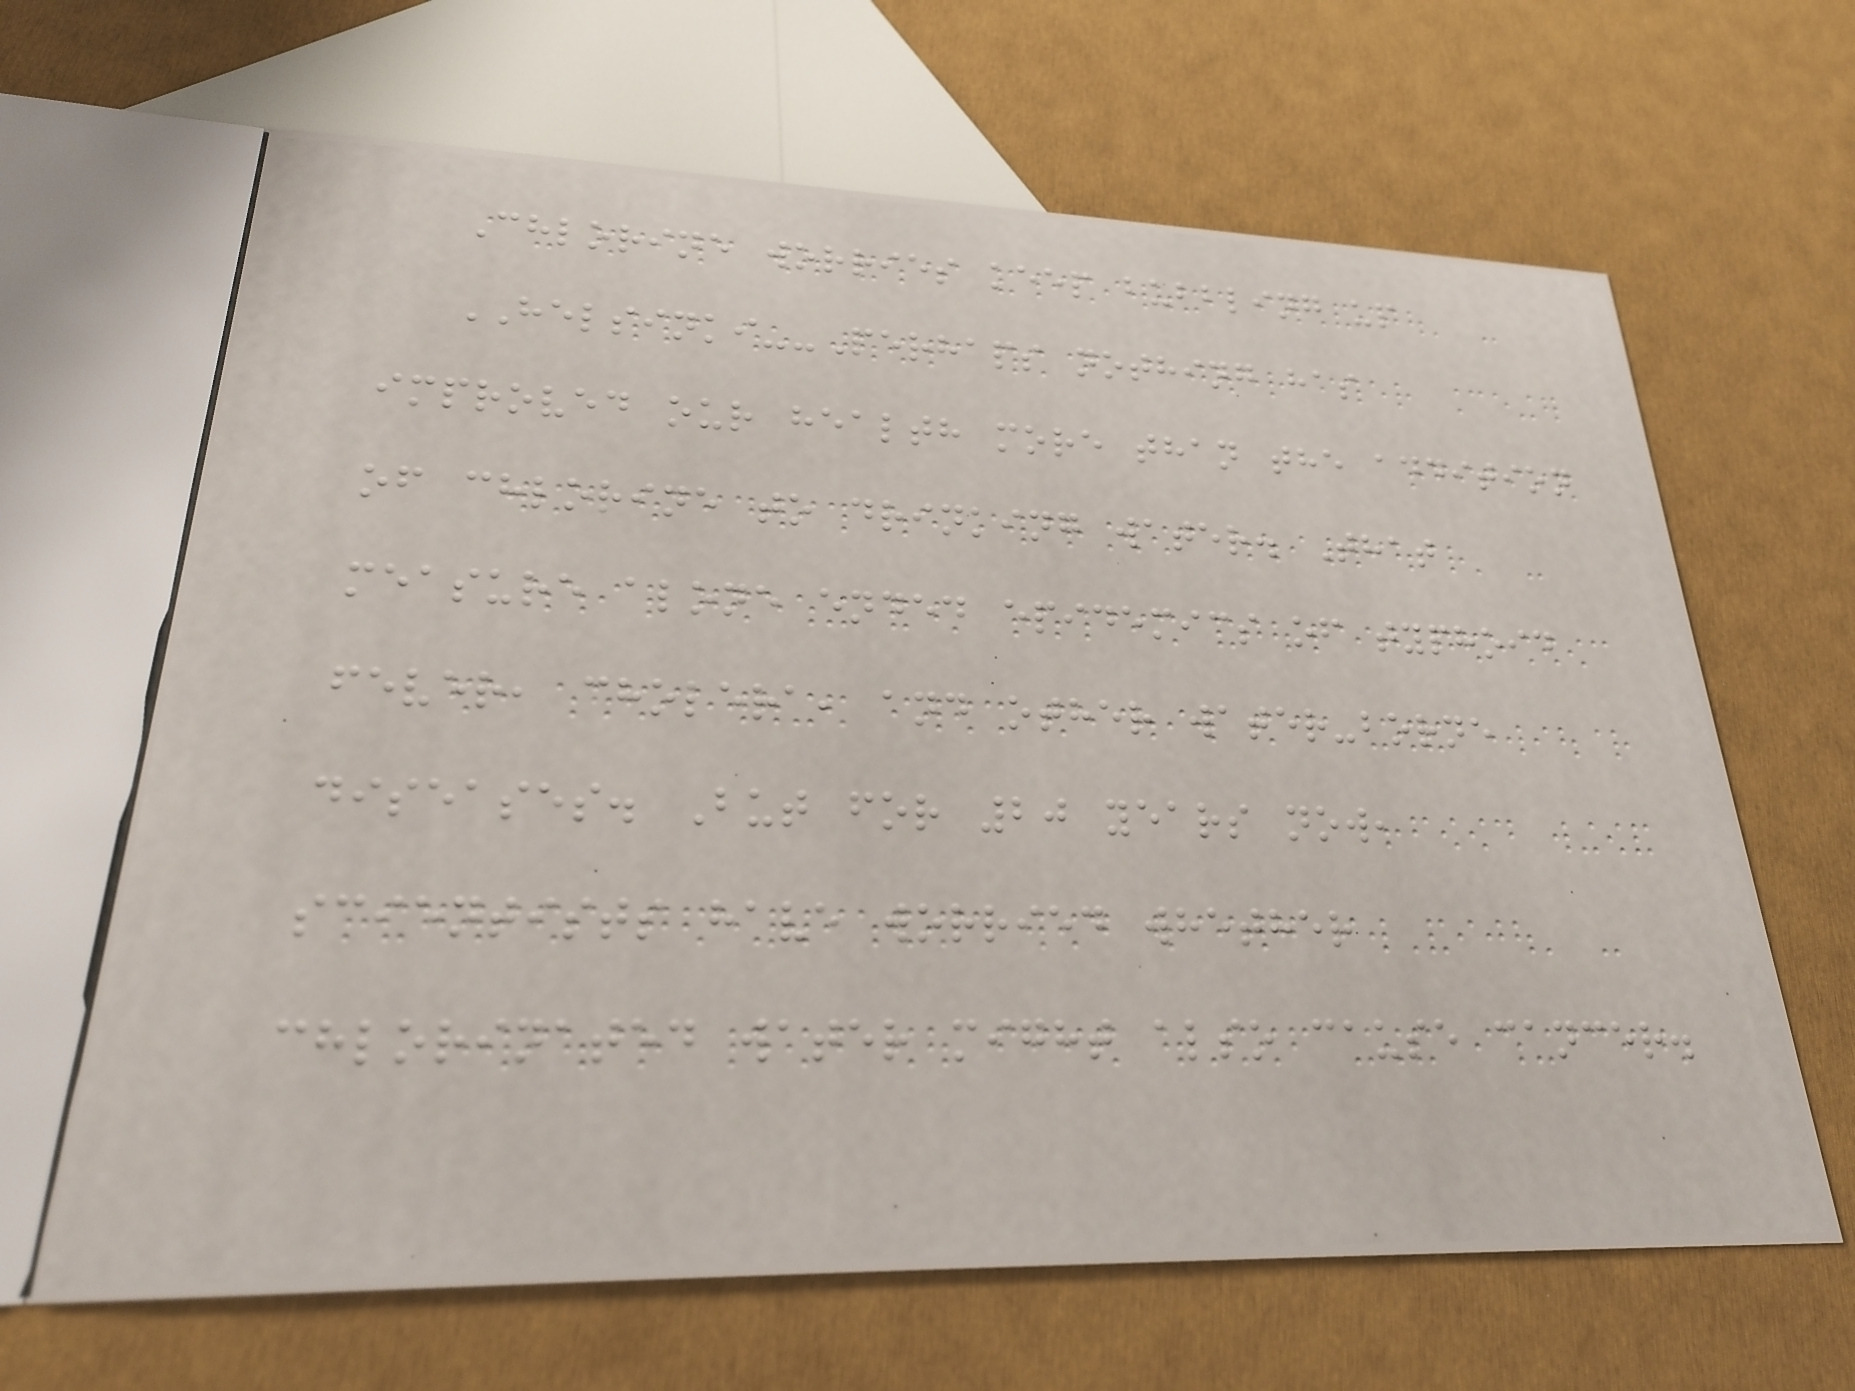Chlorine worries keep bubbling up
HELSINKI--Perhaps nothing has
improved our health more than the addition
of chlorine to drinking water. That
measure alone ended epidemics of typhoid
fever, cholera, and other water-borne
diseases. But for 20 years now,
scientists have worried whether
chlorinated water might also cause cancer.
